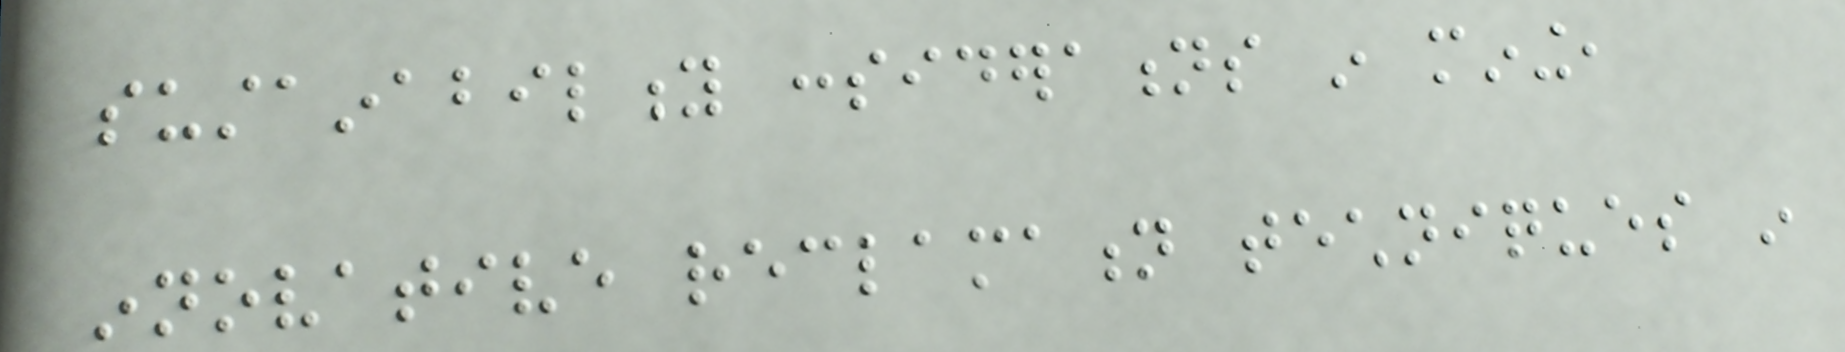sustainability considerations in mining,
innovative reclamation techniques in
